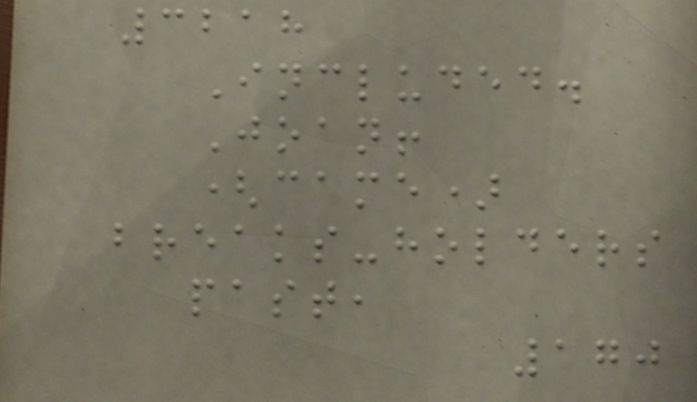3218
Included.
Joan!
(came)
breaks-holders
past,
170
